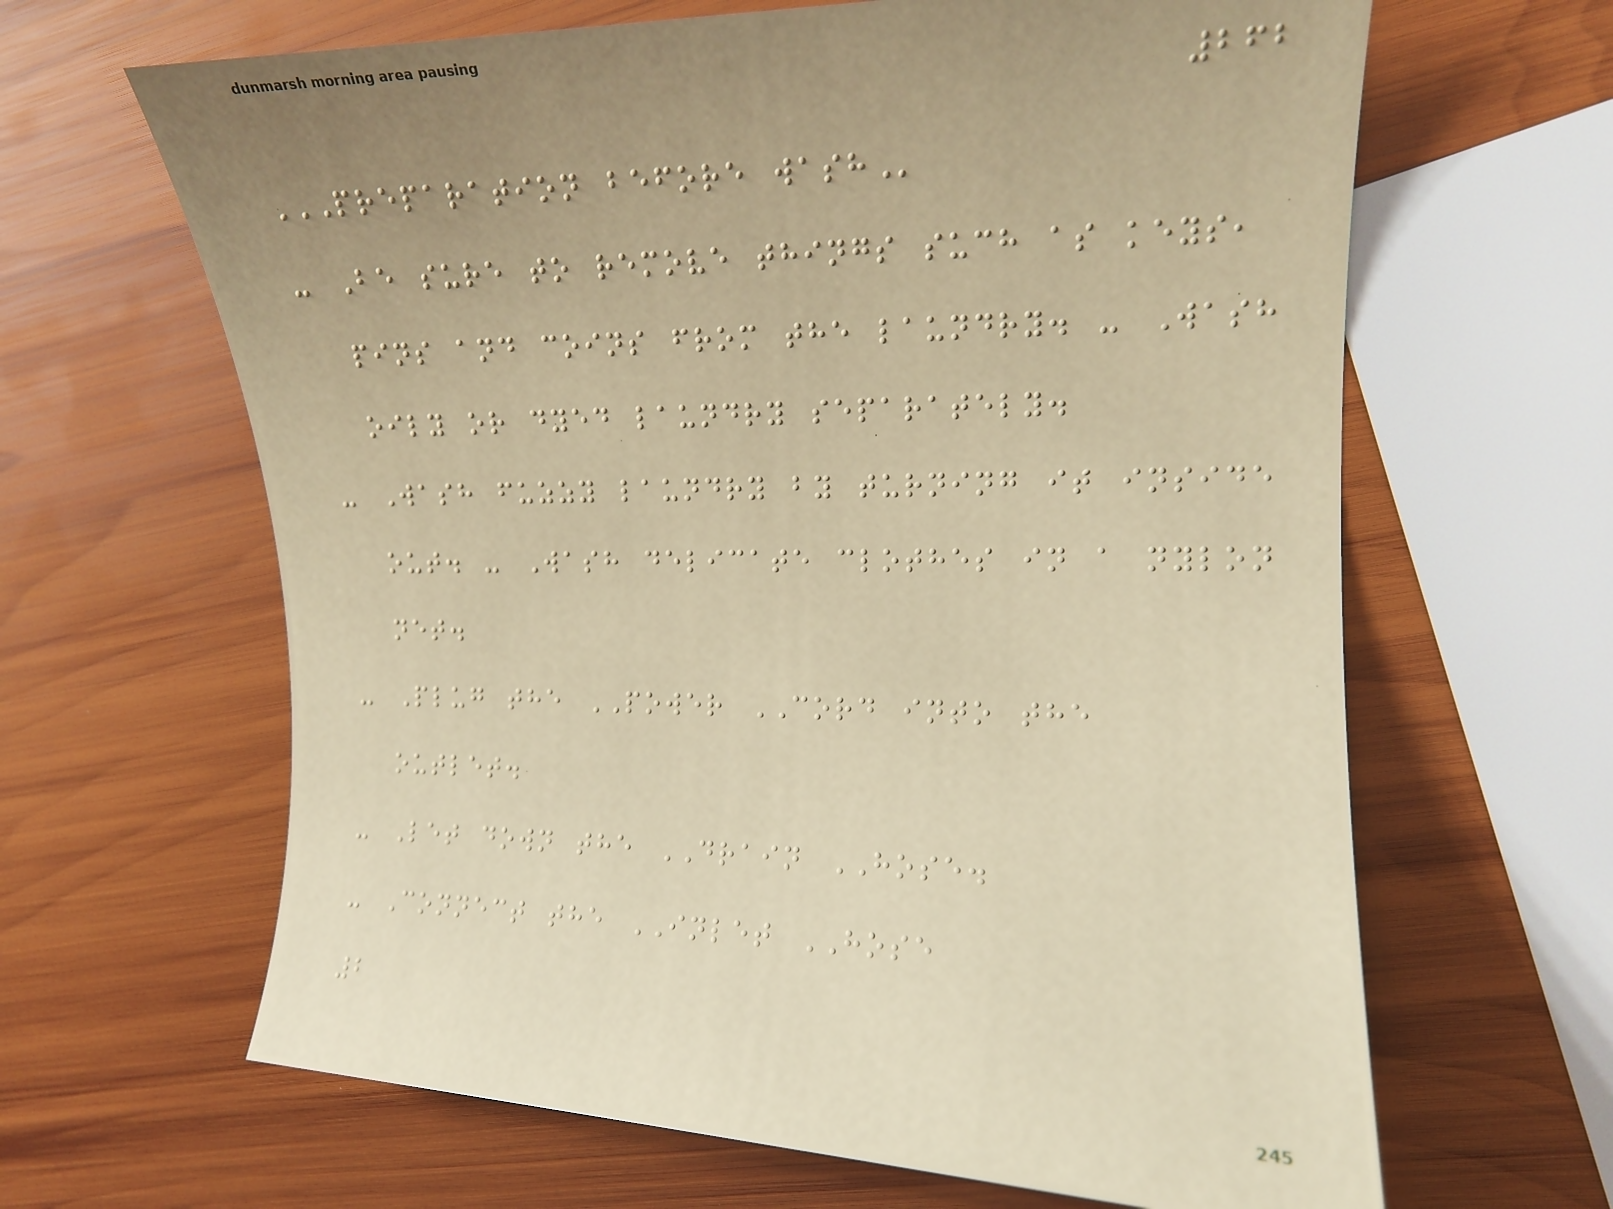262
PREPARATION BEFORE WASH
- Be sure to remove things such as keys,
pins and coins from the laundry. - Wash
oily or dyed laundry separately.
- Wash fuzzy laundry by turning it inside
out. - Wash delicate clothes in a nylon
net.
- Plug the POWER CORD into the
outlet.
- Let down the DRAIN HOSE.
- Connect the INLET HOSE
2
